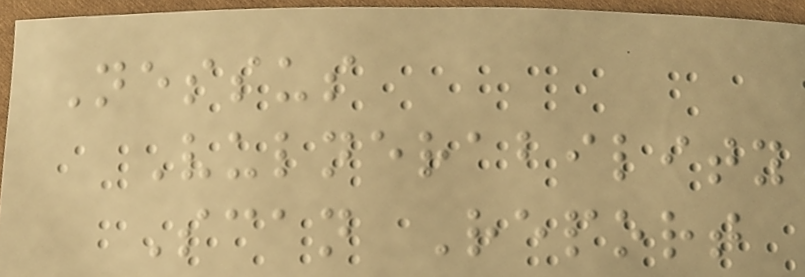Nessus
Vulnerability
Scan Report
